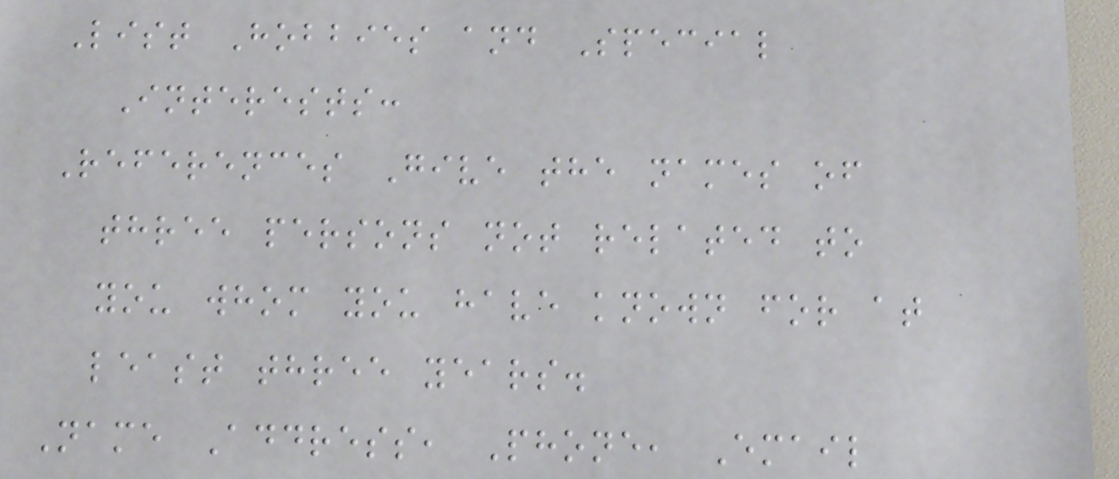List Hobbies and Special
Interests:
References Give the names of
three persons not related to
you whom you have known for at
least three years.
Name Address, Phone, Email
